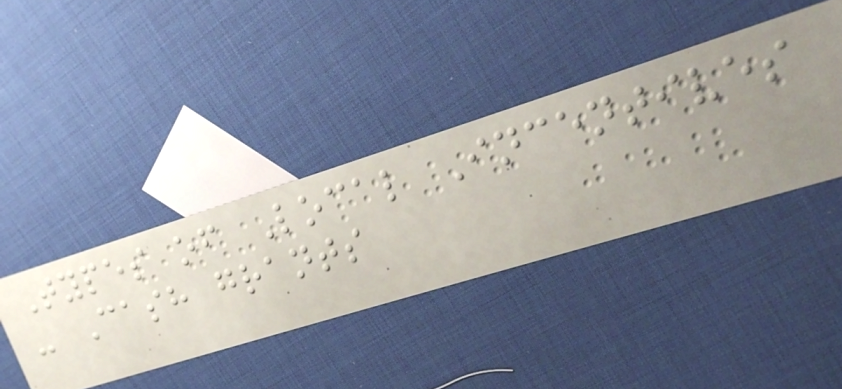Types of Local Incentives
- Cash grants
